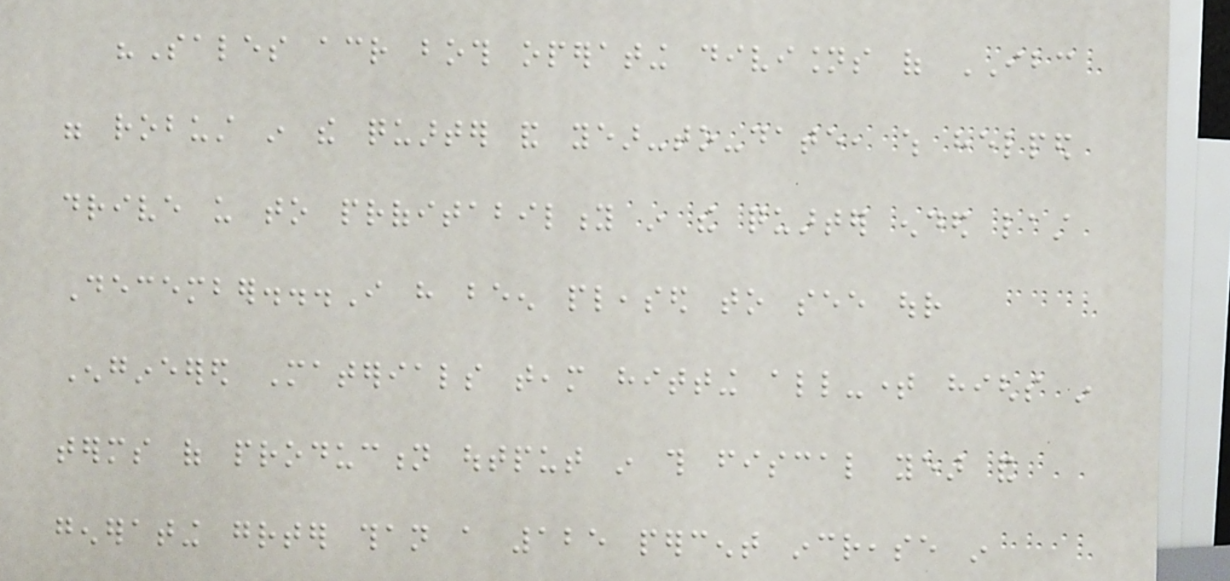"Sales across both operating divisions of IBC
were robust in the quarter and year-to-date, which helped
drive us to profitability in the quarter ended last
December...I have been pleased to see our
Engineered Materials team hitting all-time highs in
terms of production output in this fiscal year and
generating greater than a 125 percent increase in
